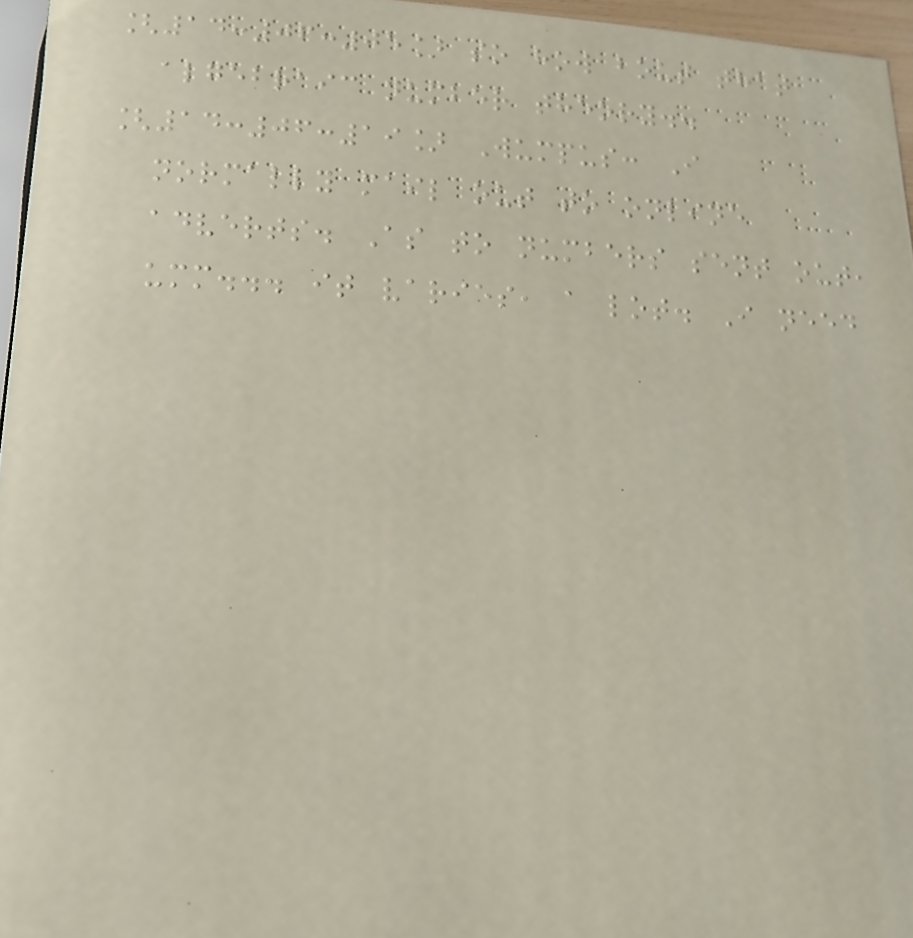[14:06:05] so how bout that
algebraic number theory..
[14:06:19] Wumpus: I
normally mail out to online
adverts. As to numbers sent out,
umm... it varies, a lot. I need
